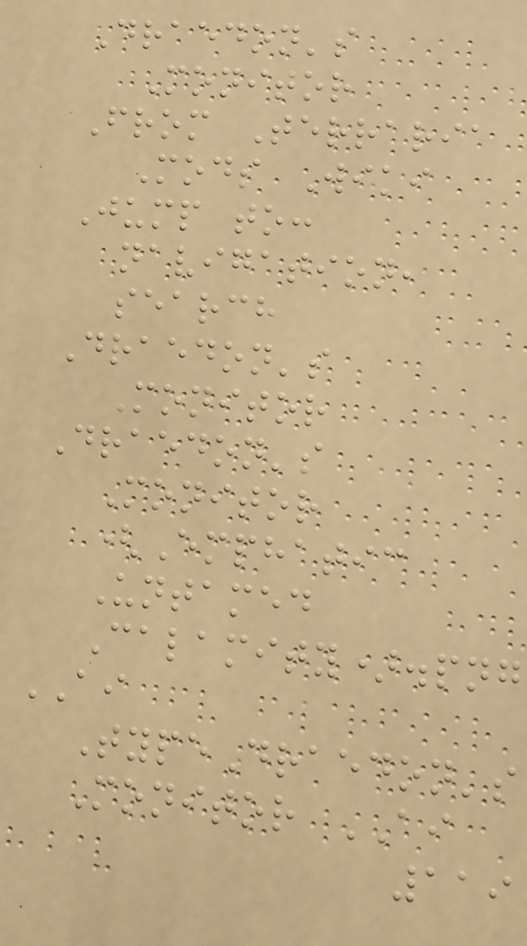Draedon's
Monitor
From Terraria
Mods Wiki
Jump to:
navigation,
search
Draedon's
Monitor
Draedon's
Monitor
(Emphatic
Untamed
Calamity).png
AI
TypeDraedon's
Monitor AI
119
